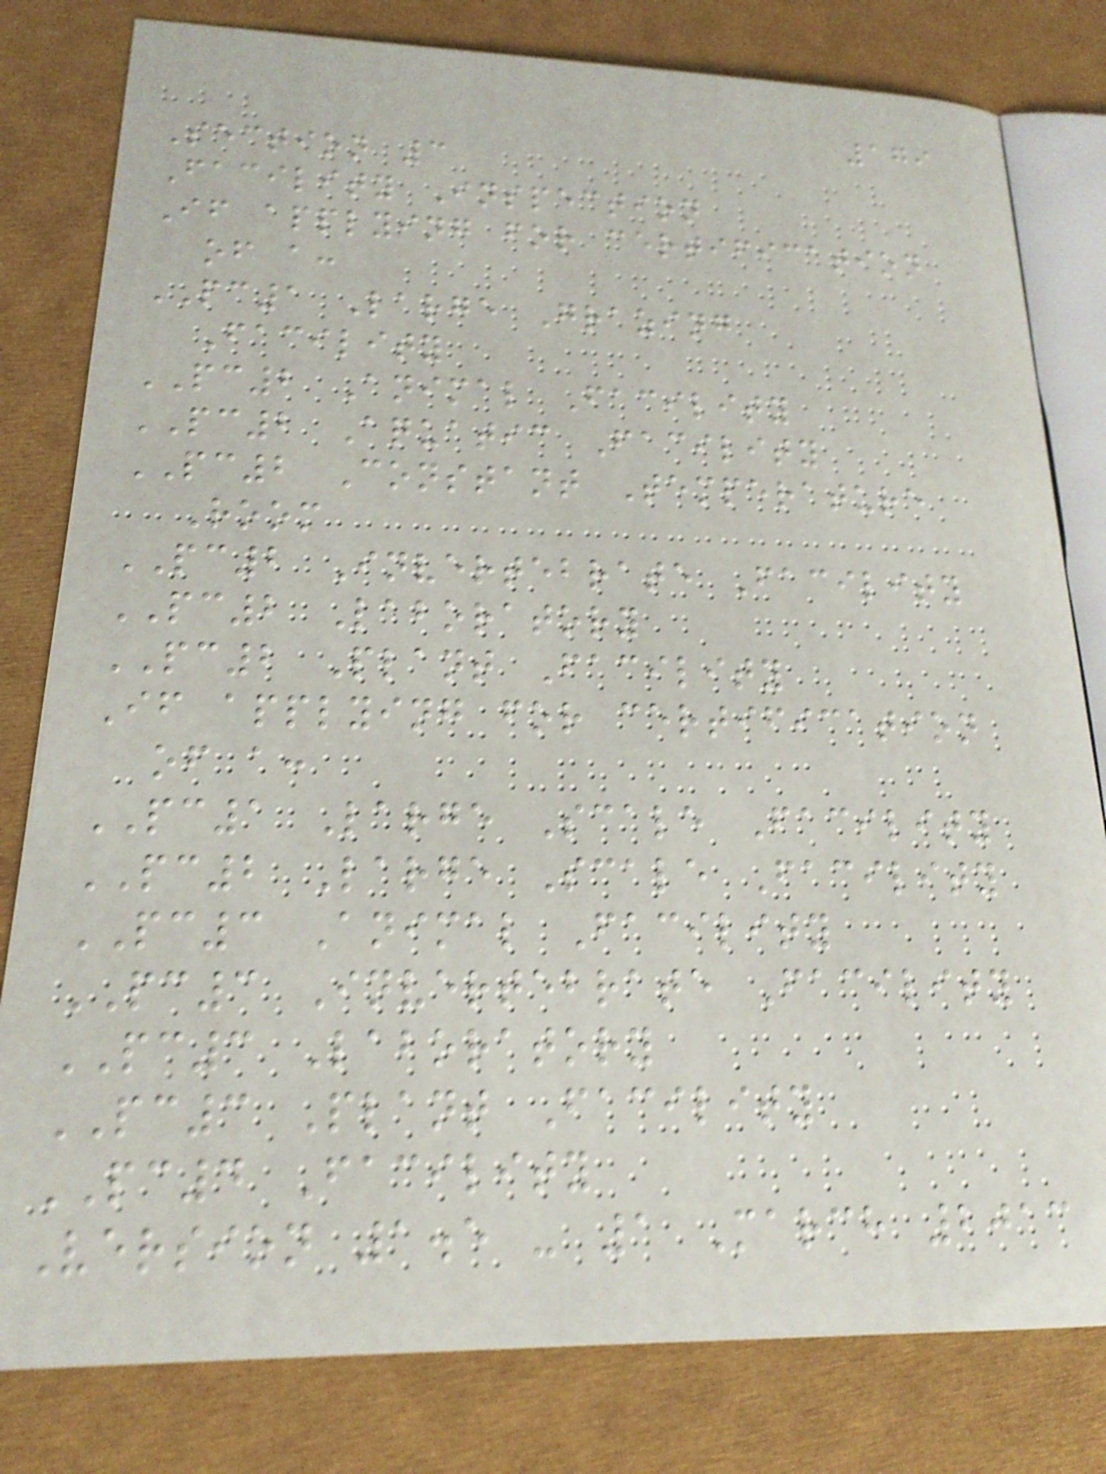179
Section 3
Facility Inspection
If applying for certification
of a:
PC1 Large Grazing
Facility
PC2 Animal Facility
PC2 Aquatic Facility
PC2 Constant Temperature
Room
PC2 Invertebrate Facility
PC2 Laboratory
PC2 Plant Facility
If applying for certification
of a:
PC1 Large Scale Facility
PC2 Large Scale Facility
PC3 Animal Facility
PC3 Invertebrate Facility
PC3 Laboratory
PC3 Plant Facility
PC4 Facility
Version 1.5 - 1 March 2013
